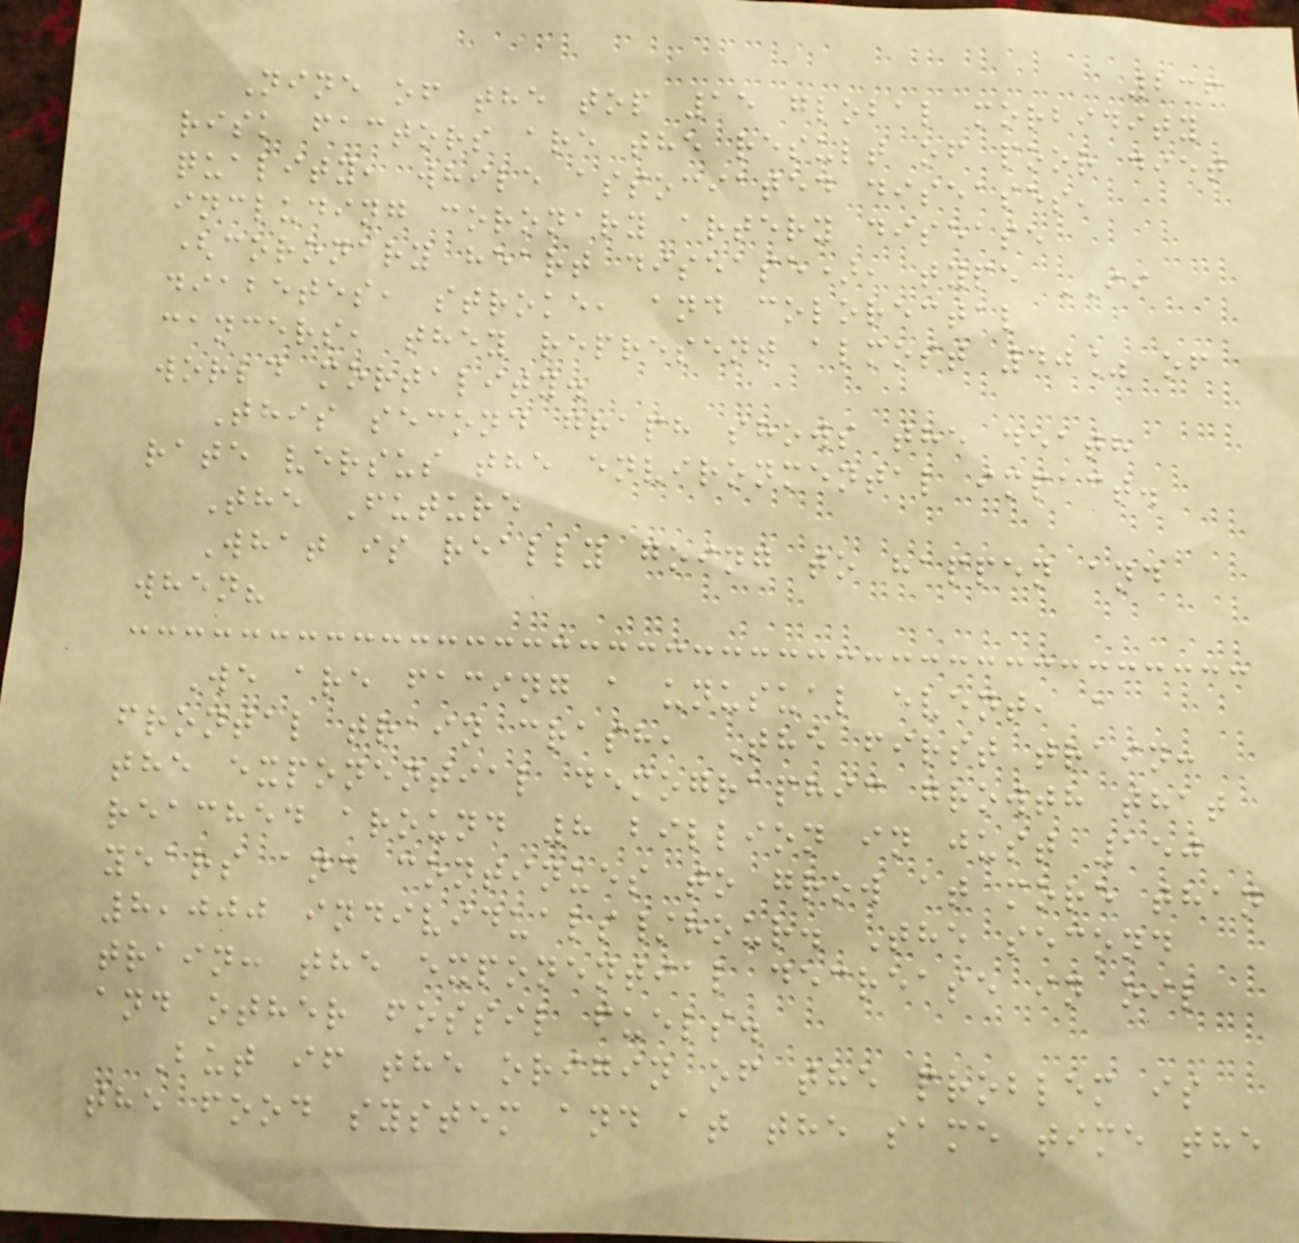236
Nine of the top 15 global morbidity
risk factors are the result of poor diet
quality, while associated diseases,
including coronary artery disease
(coronary heart disease), type II
diabetes, stroke, and colorectal
cancers, they represent almost 40% of
world mortality.
This second graph shows the death
rate versus the environmental impact.
The Future
What is really going to happen and
when?
We are facing a unusual event, a
frontal train crash, The first train:
the exponential demographic growth that
reached around 8 billion in just 150
years and continues to grow at more than
8,000 individuals/hour. The second
train: the exponential decrease in oil
and other fossil fuels.
But if the origin of the problem is
the food system and at the same time the
